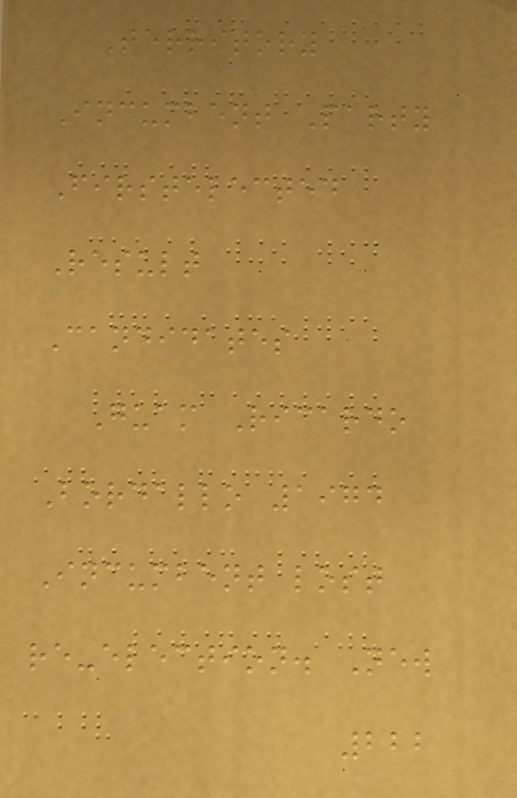Territory
Incumbent Party
Firstelected
Result
Candidates
Guam Ricardo
Bordallo 1974
Incumbent lost
re-election. New
222
